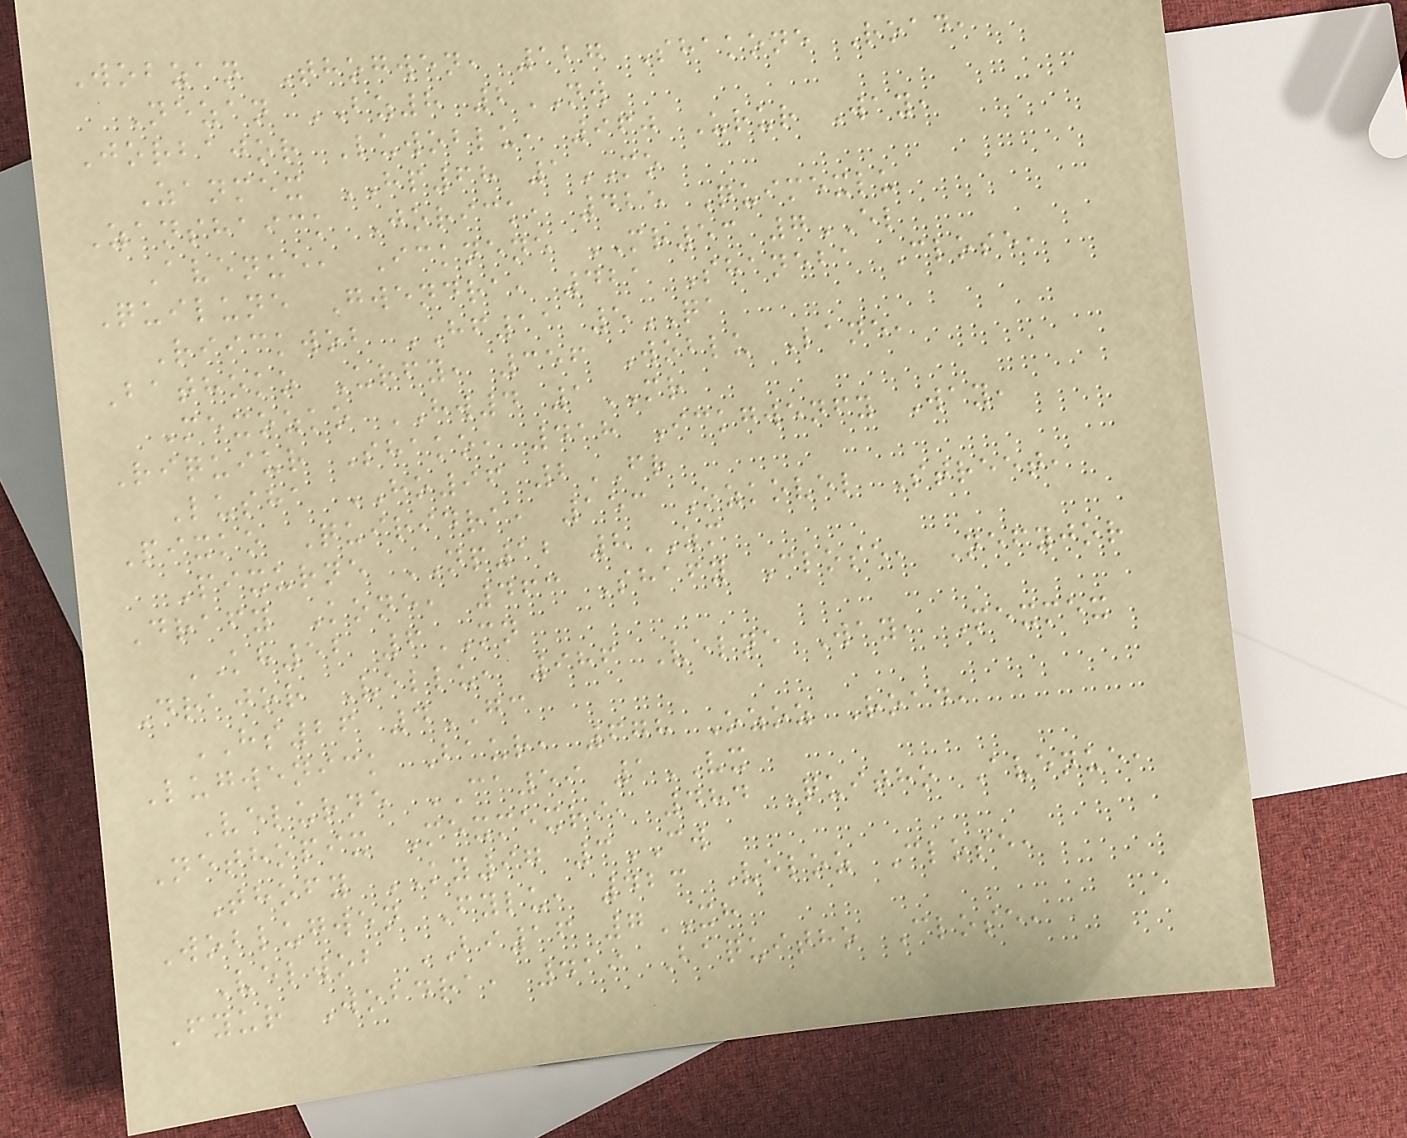Wobzan Thogwen, 127 Shakone Road,
Nezan BZ8 2NW
Jorbajor Luwoblu, 960 Urur Way,
Zanmex HP68 1MO
Zanshaick Jorick, 425 Quimexlu
Avenue, Icknene MR53 7EL
Quilune Gwendra, 421 Shaneba Close,
Riickwob HF11 5QA
Bathoko Urfy, 356 Woblu Lane,
Mexozko HW4 1MR
Riquiur Shako, 418 Ickgwenfy Way,
Lusha HO96 2FR
Pixko Quiridra, 153 Ozkovel Street,
Pixurne NP12 8ZM
Drafy Kone, 463 Shafy Close, Nefyjor
KH52 6MN
Drajor Vellu, 986 Velne Way, Mexmex
HS26 4GC
Lugwenick Baur, 678 Ozoz Road,
Velurne CA59 1VX
Nethopix Mexmexri, 484 Quitho Avenue,
Thofy KY97 3CW
Woblugwen Fylu, 423 Veloz Close,
Velwob BI16 7XH
Fyur Wobdra, 419 Baquitho Close,
